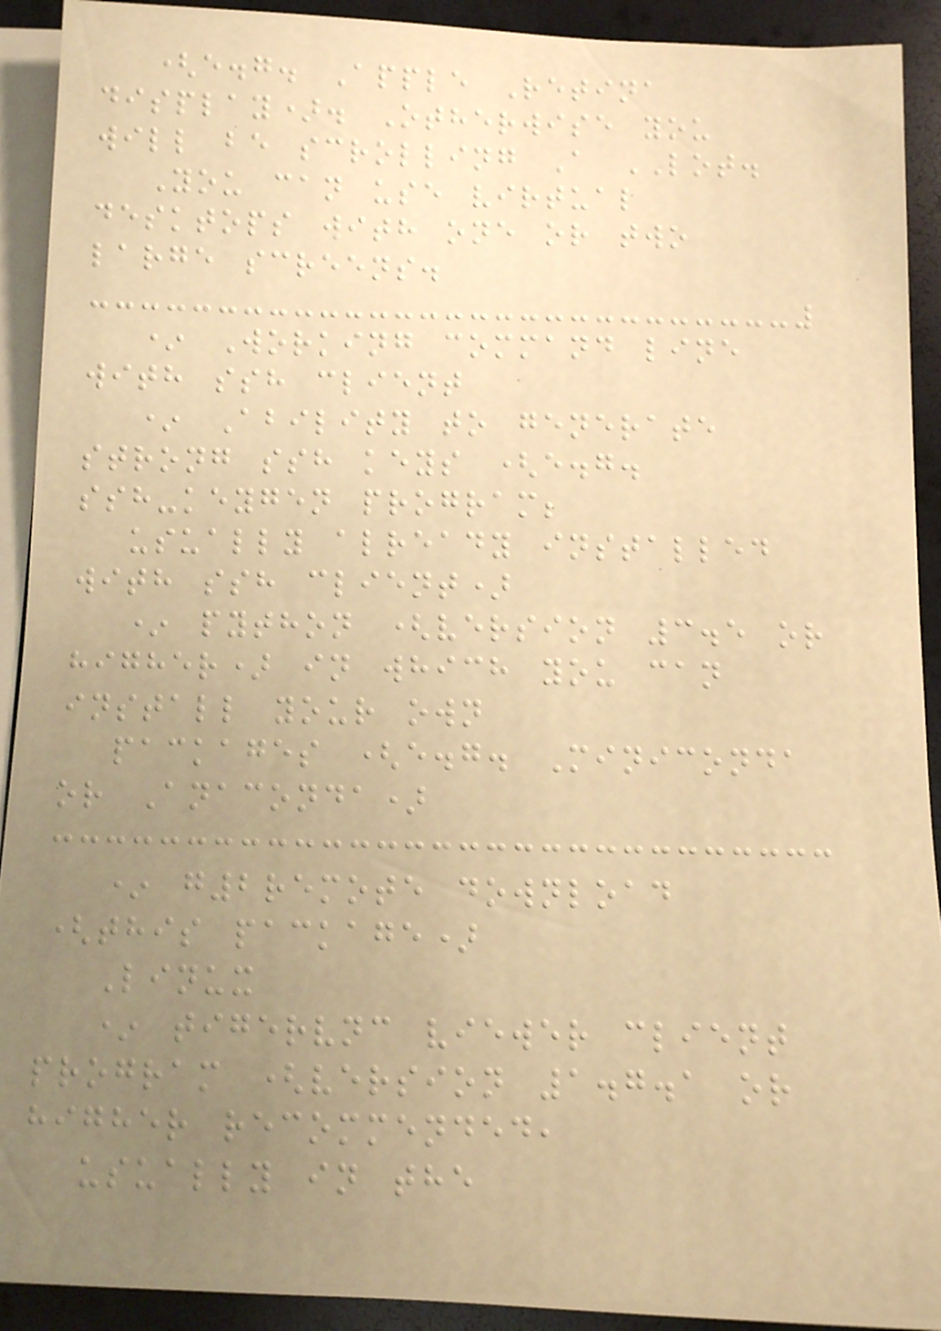(e.g. Apple Retina
display). Otherwise you
will be scrolling A LOT.
You can use virtual
desktops with one or two
large screens.
* Working command line
with ssh client
* Ability to generate
strong ssh keys (e.g.
ssh-keygen program;
usually already installed
with ssh client)
* python (version 3.5 or
higher) in which you can
install your own
packages (e.g. Miniconda
or Anaconda)
* g2remote download
(this package)
Linux
* tigervnc viewer client
program (version 1.7.1 or
higher recommended,
usually in the
